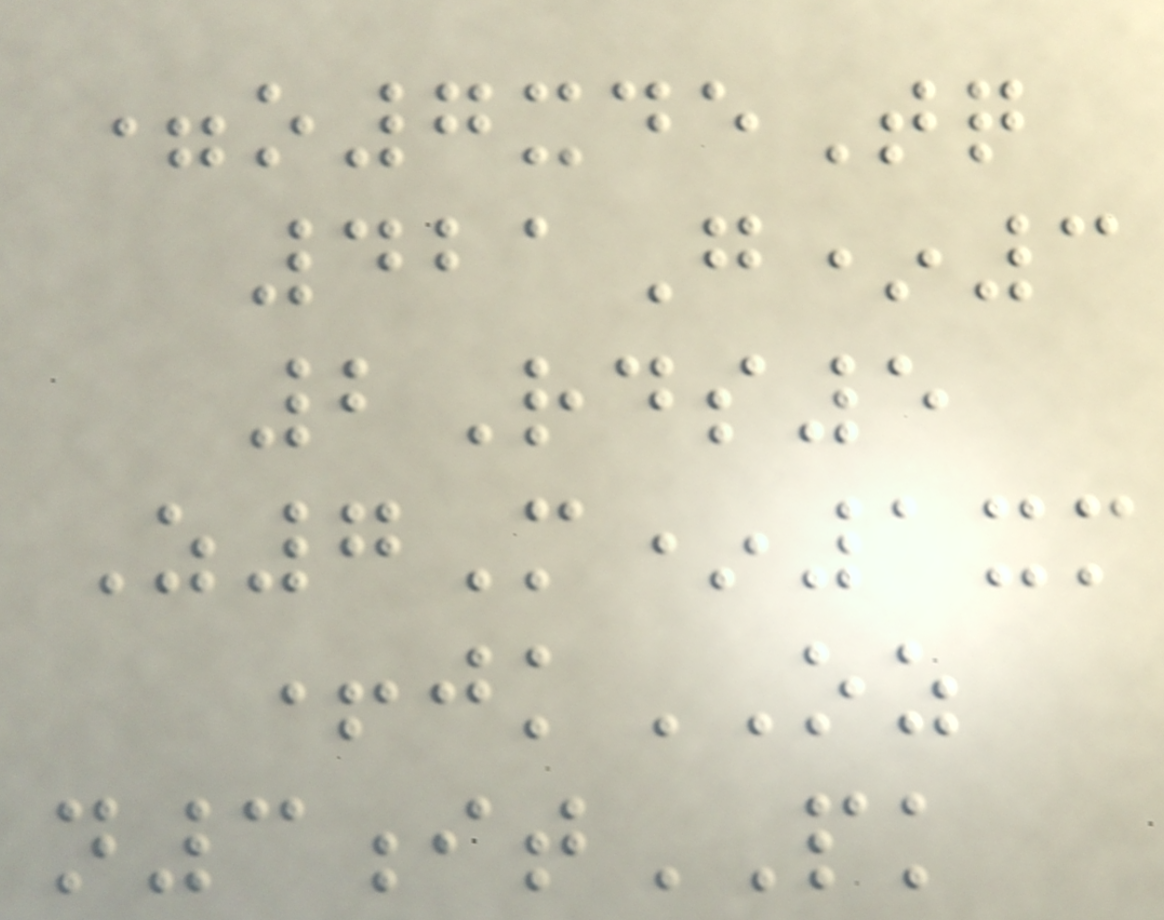=o7xdeTq
421G*3
2Rds5
Z7M*1xm
+jkOZ
n3itPK
